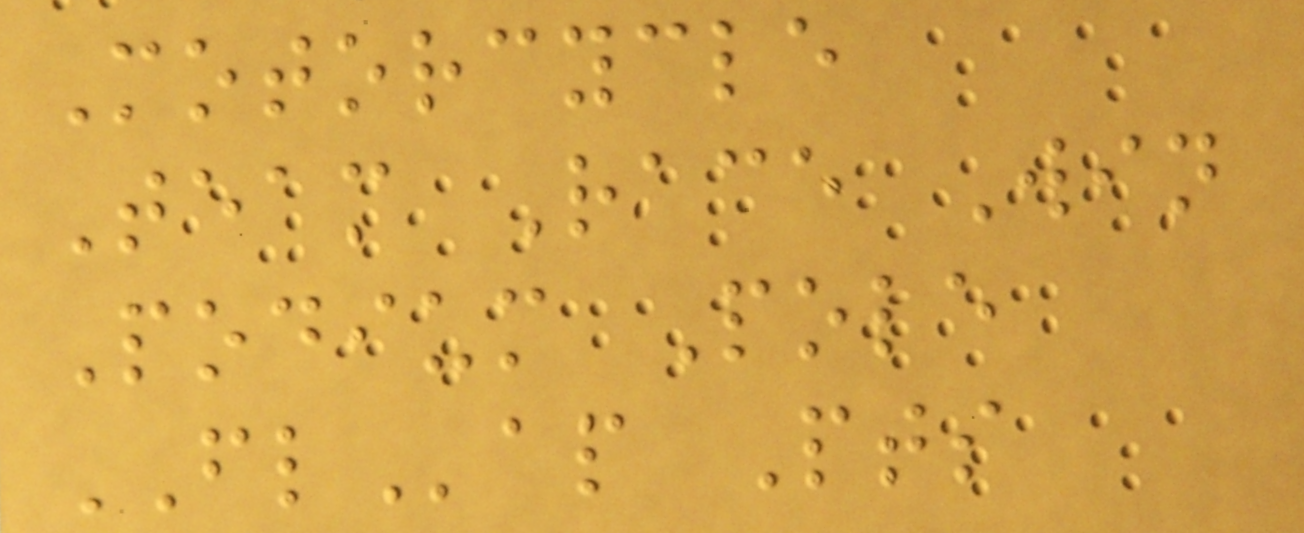Motorcycle
Team Race Win
Podium Pole
FLap Pts
